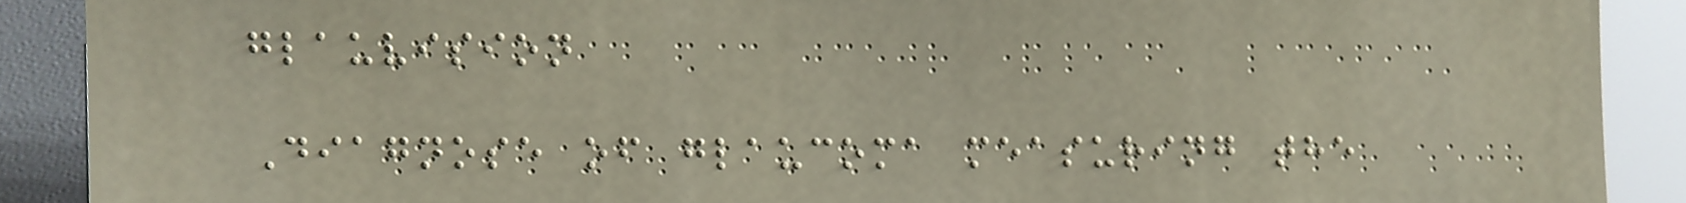glauvision
Diagnose of glaucoma measuring the
